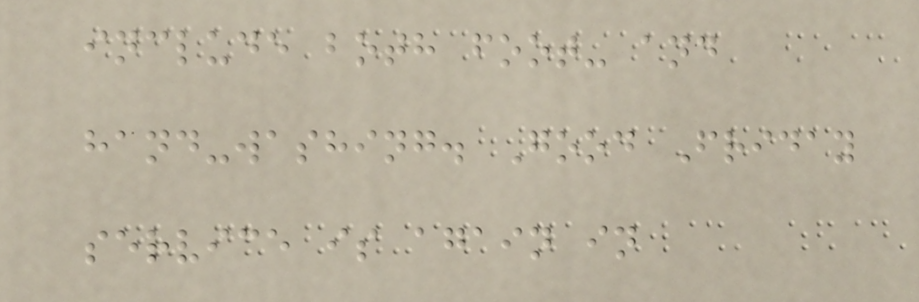include both foot- and
hand-washing. Good Friday
service is again in
